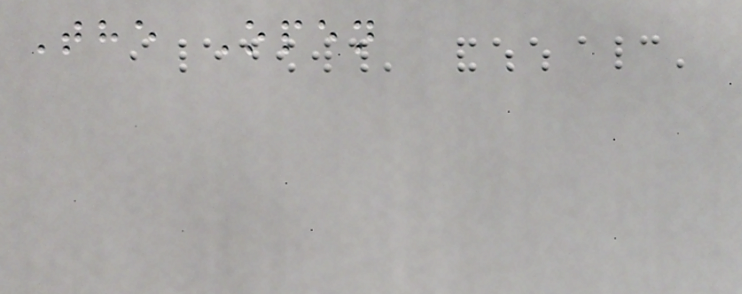The Open
